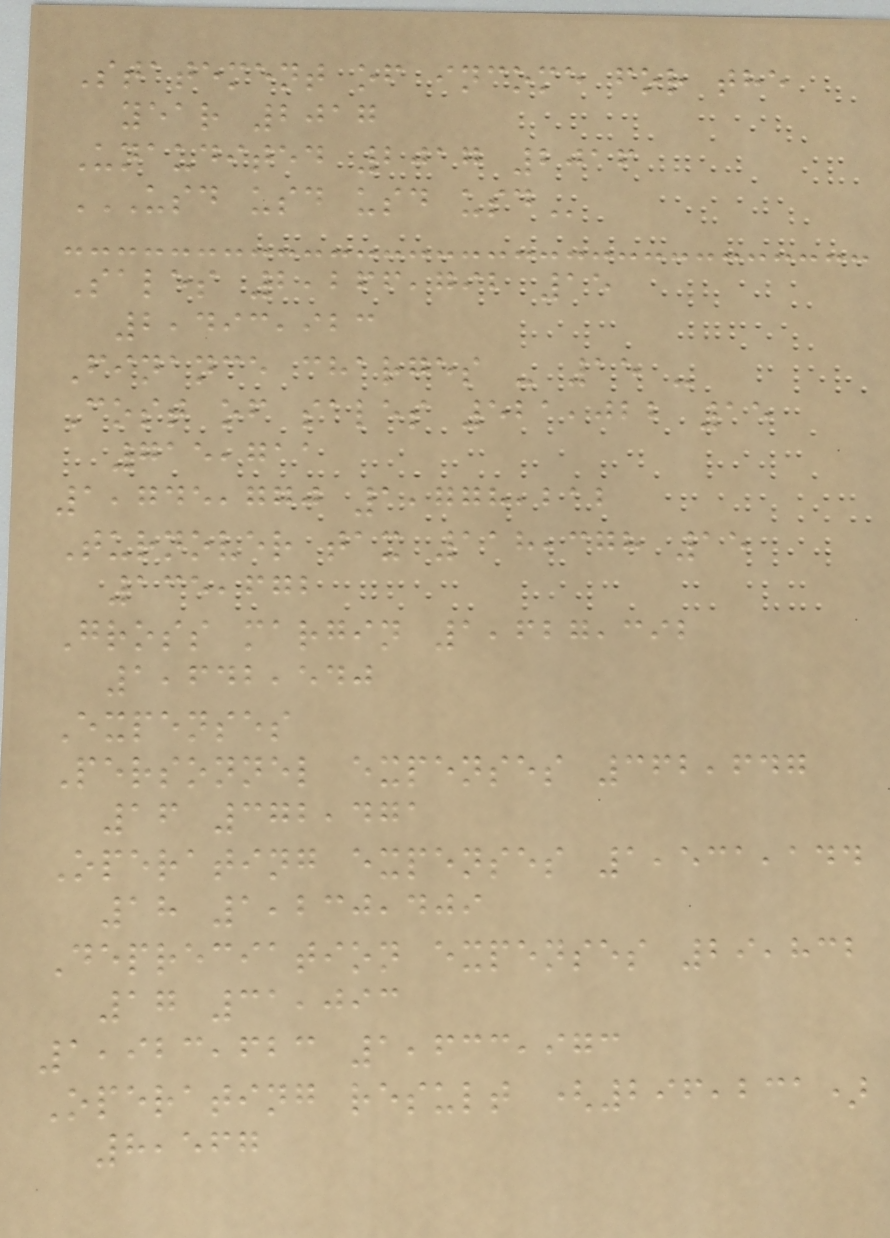Statement of income for the
year 2017
Unaudited 2017 2016
USD USD USD USD
Sales 2,266,792 15
2,493,923
Finance charges - 15 -
Cost of sales 521,022 15
715,711
1,745,770 1,778,212
Turnover tax 118,378 15
135,672
Gross margin 1,627,392
1,642,540
Expenses
Personnel expenses 362,647
16 372,471
Operating expenses 1,531,144
18 1,230,409
Depreciation expenses 29,832
17 31,093
1,923,623 1,633,973
Operating result (296,231)
8,567
